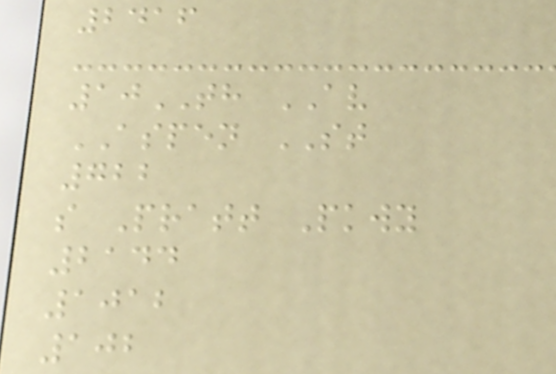2416
10TH AV
ASPEN ST
722
s Pratt Pkwy
2144
1012
102
